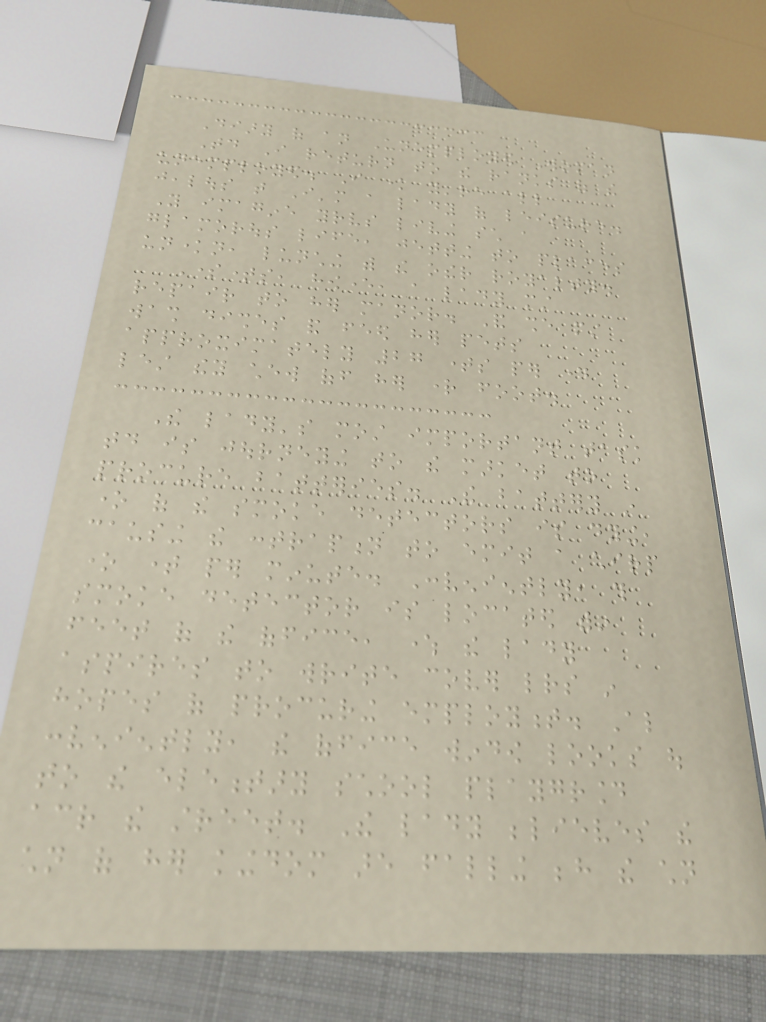Diary of an Unemployed Woman
Today I return to the ranks of the
unemployed. I know you're all
jealous that I'm a lady of leisure.
You imagine yourselves living such a
glamorous life, jetting to places
unknown, lunching with the other royalty.
Sometimes, however, a lady must
repair to her manor. And she must
wash dishes and feed her pets
approximately 27 times per day
lest they chew off her right foot.
The lady's most important task
today is journeying to the market to
procure batteries. The battery in
one of the smoke detectors is dying,
causing the contraption to emit a chirp
one time per minute. Conveniently, this
smoke detector is located within
feet of the office, where the lady
aspires to write cover letters in
hopes of procuring employment. Also
conveniently, the office window looks out
to the elementary school playground
across the street. The lady believes the
children of her kingdom are falling behind the children
